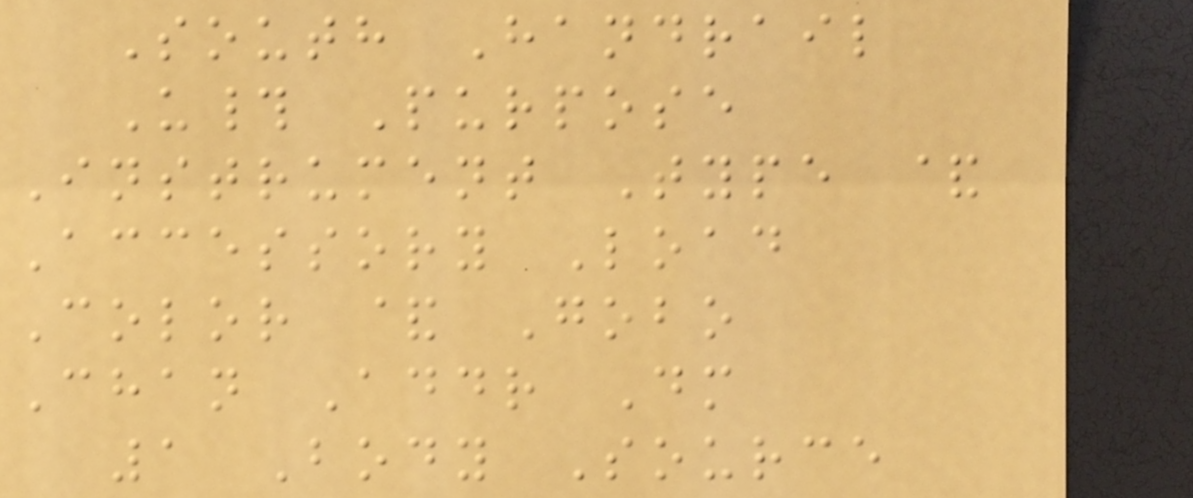South Handrail
U# Purpose
Instrument Type &
Accessory Load
Color & Gobo
Chan Addr Dm
1 Body Source
